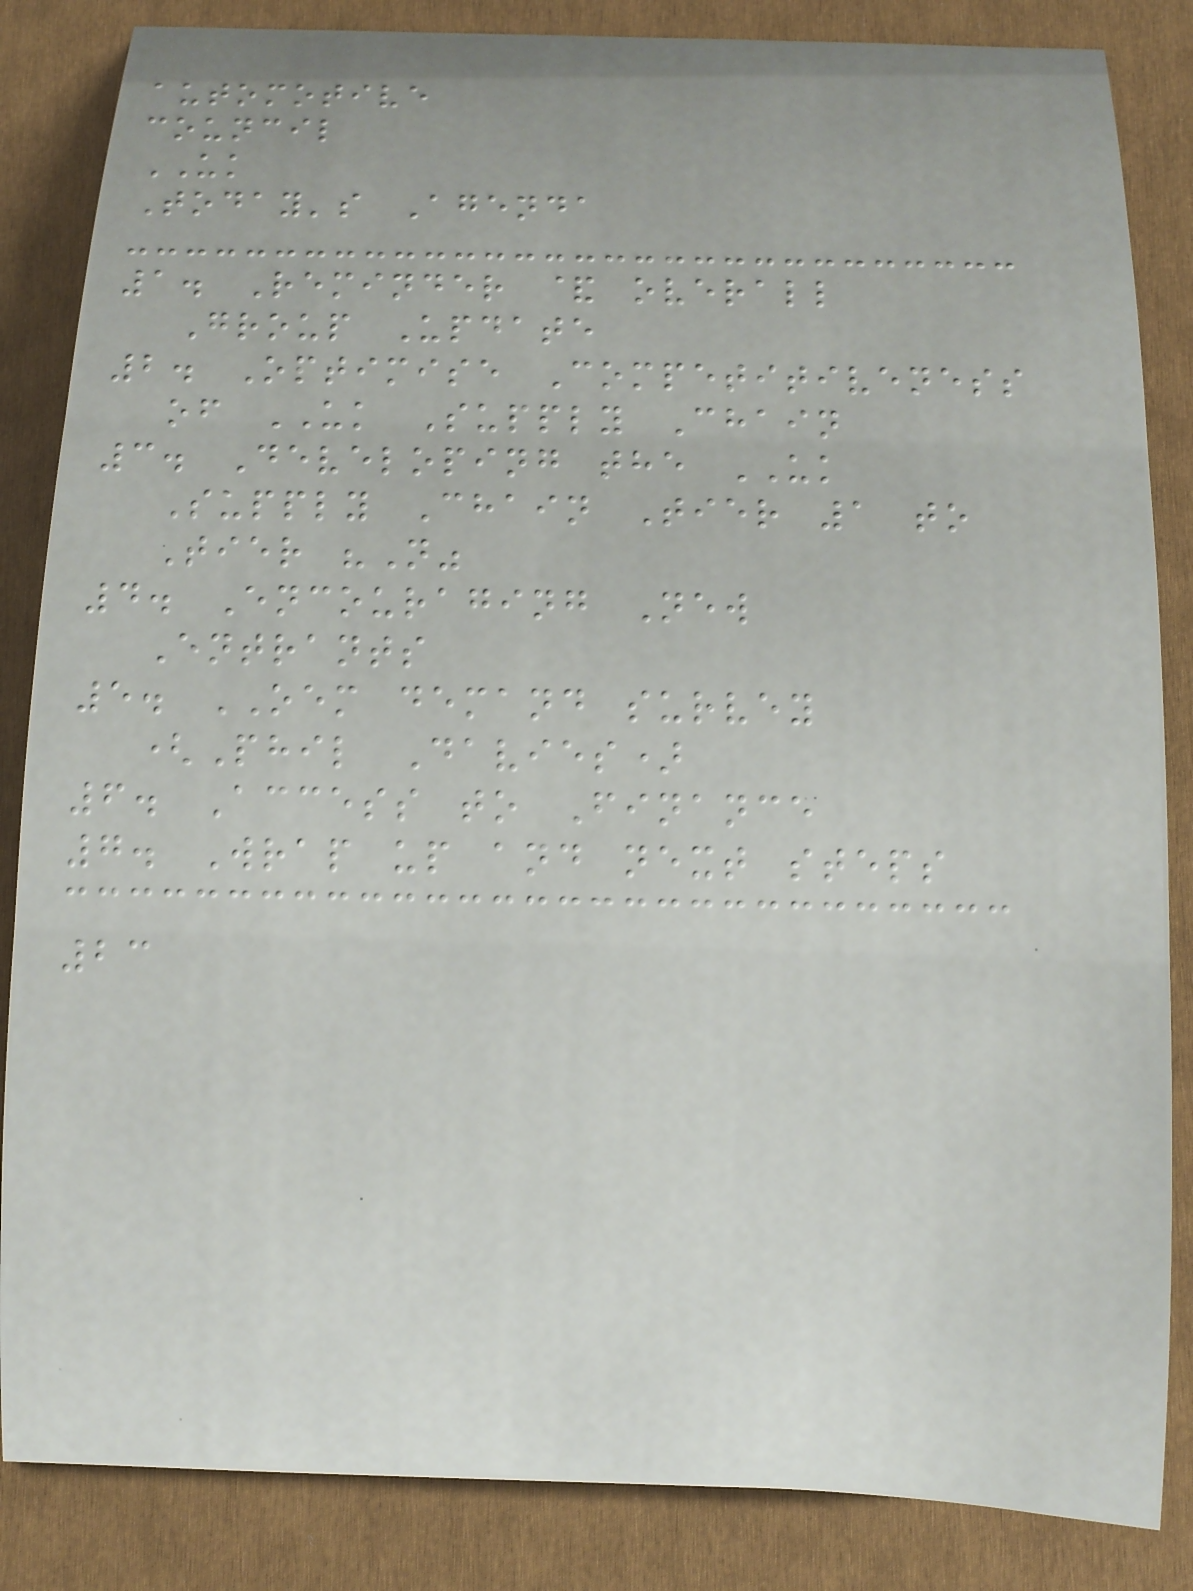automotive
council
UK
Today's Agenda
1. Reminder & overall
Group Update
2. Optimise Competitiveness
of UK Supply Chain
3. Developing the UK
Supply Chain Tier 1 to
Tier "N"
4. Encouraging New
Entrants
5. OEM demand survey
(Phil Davies)
6. Access to Finance
7. Wrap up and next steps
23
